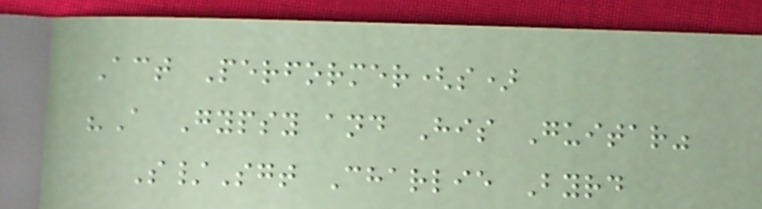Act Performer(s)
"A Gypsy and His Guitar"
S/Sgt Charlie Byrd
